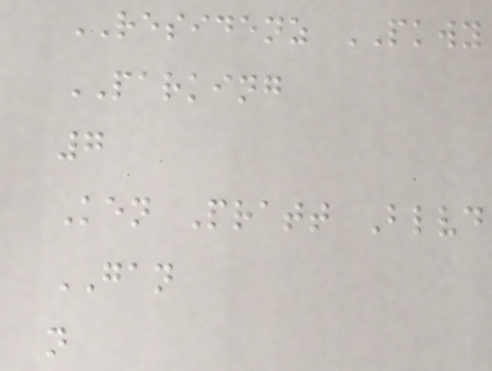RESIDENZ PKWY
PARKING
7
Ken Pratt Blvd
GAN
n
